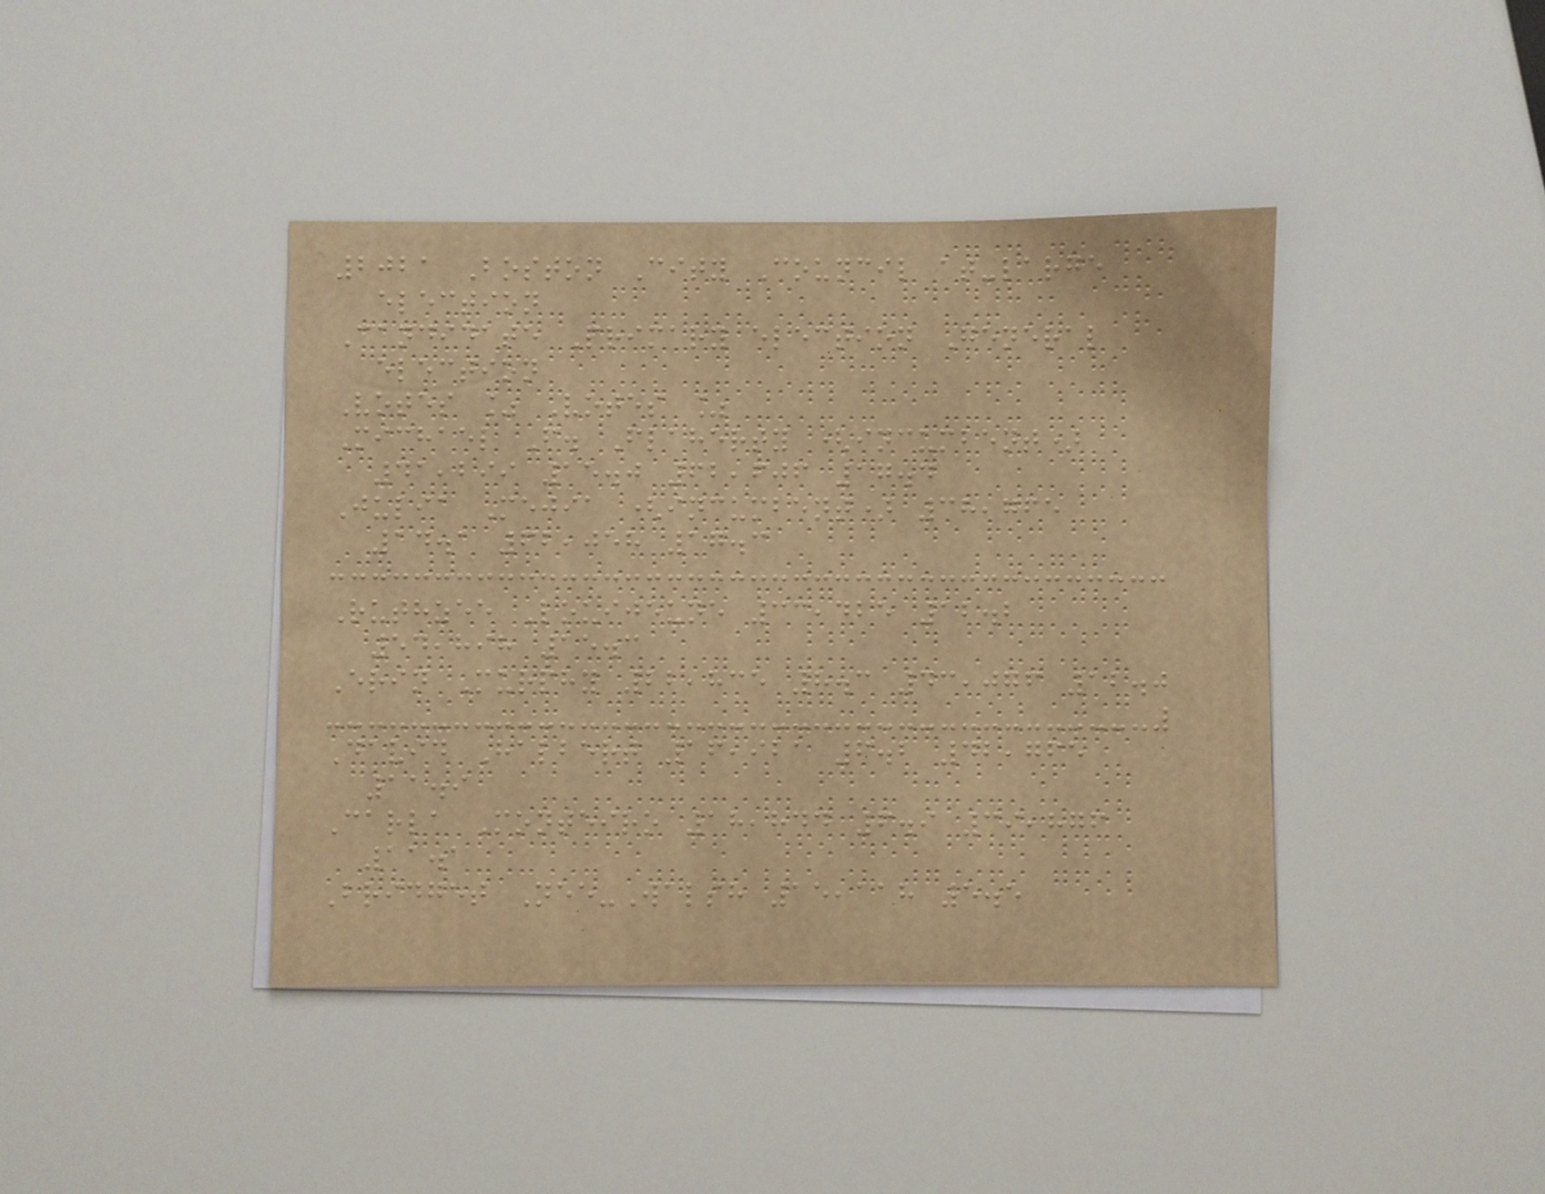2021 Boston City Council at-large
election
Candidate Primary election General
election
Votes % Votes %
Michael F. Flaherty (incumbent)
41,299 15.0 62,606 17.4
Julia Mejia (incumbent) 38,765
14.1 62,058 17.3
Ruthzee Louijeune 33,425 12.2
54,898 15.3
Erin Murphy 22,835 8.3 43,076 12.0
David Halbert 16,921 6.2 42,765
11.9
Carla Monteiro 18,844 6.9 39,876
11.1
Bridget Nee-Walsh 15,118 5.5
